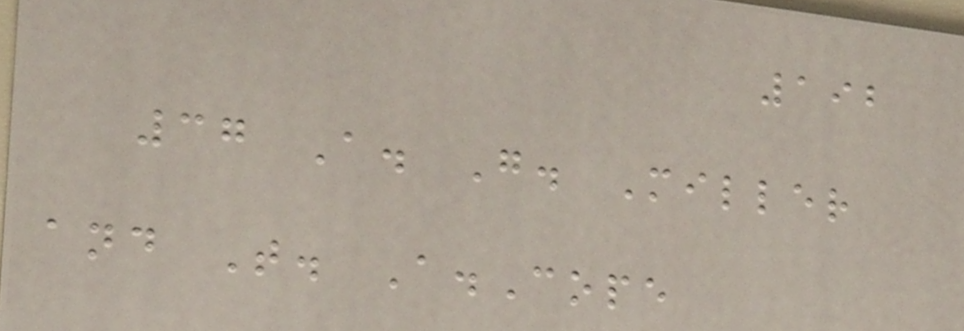192
37 A. G. Miller
and T. A.Cope
